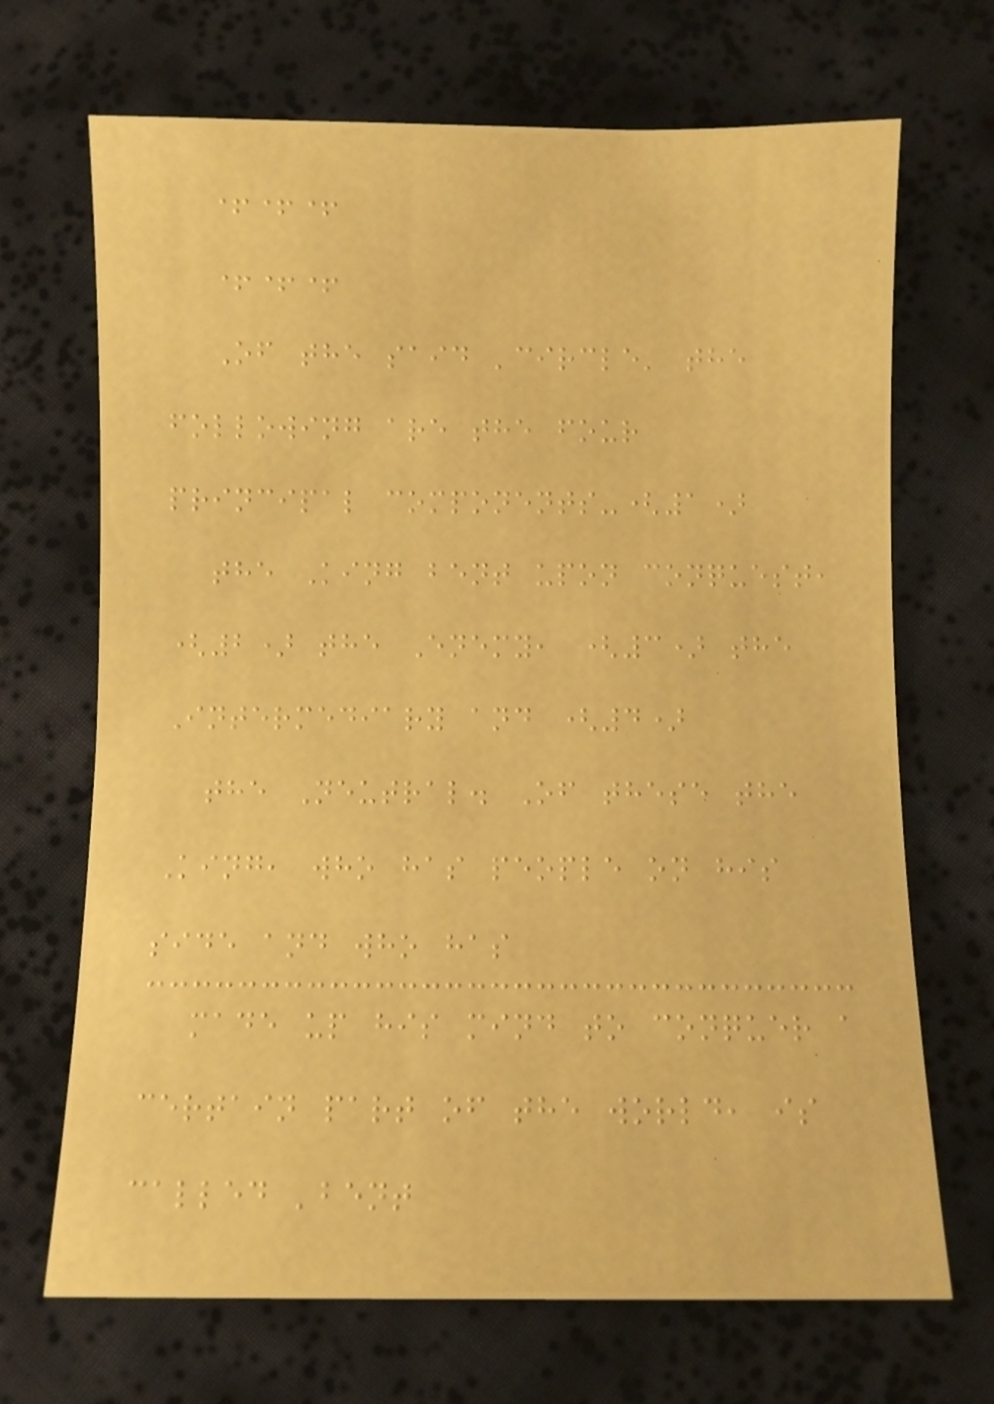+++
+++
Of the said 'circle' the
following are the four
principal components-(1)
the King bent upon conquest,
(2) the Enemy, (3) the
Intermediary and (4)
the Neutral. Of these the
King, who has people on his
side and who has
made up his mind to conquer a
certain part of the world, is
called 'bent
